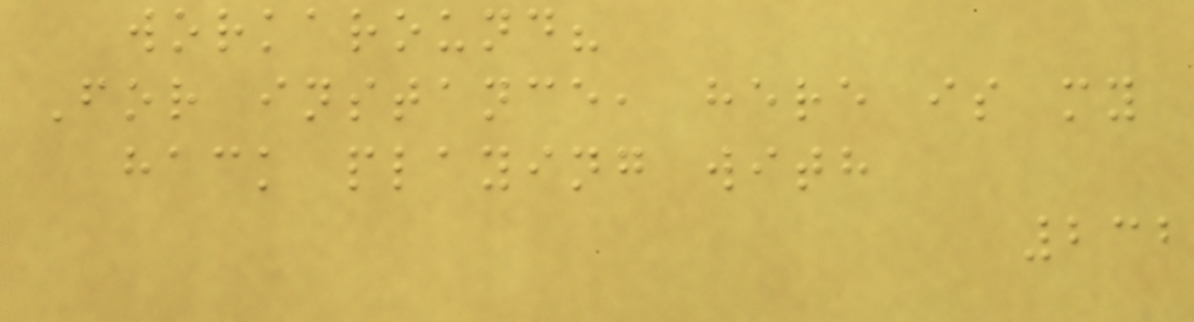workaround?
For instance, here is my
hack playing with
232
